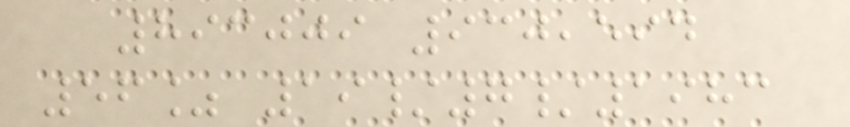893009 930,594
56% 19/7/1983
